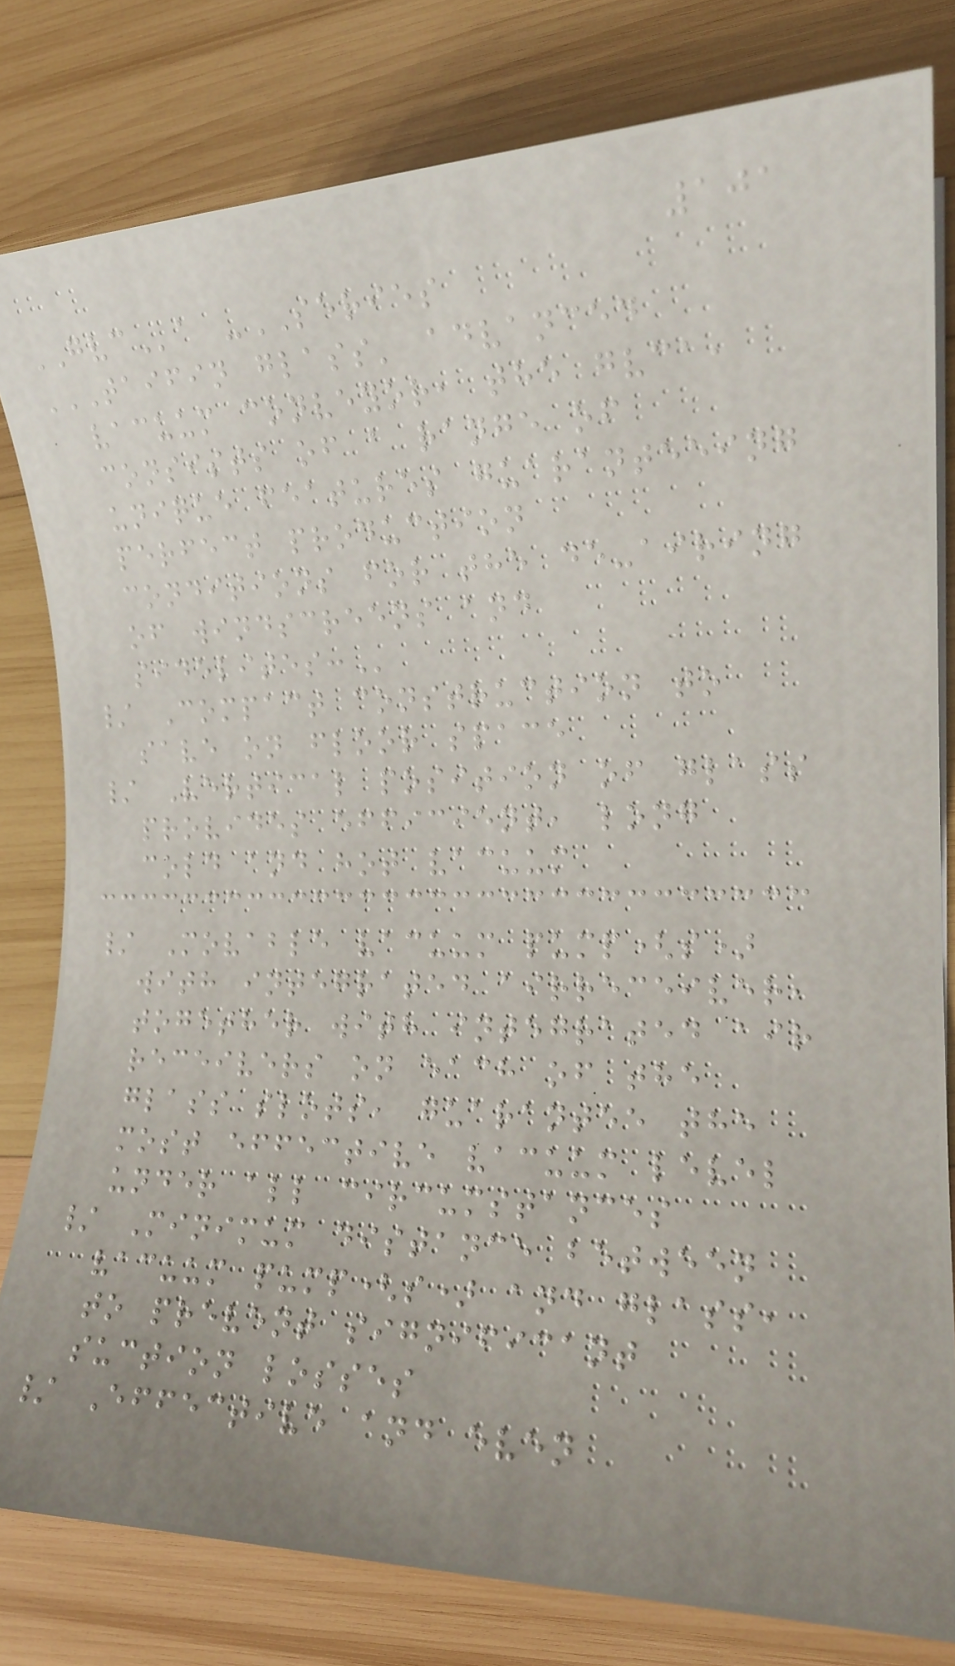101
GVCa -SERIES
TAIFIN GLASS' ADVANCED
VACUUM CONVEYOR, THE GVCA,
CONSISTS OF A RANGE OF
UNIQUE FEATURES GUARANTEEING
PERFECT PRODUCTION
CONDITIONS FOR THE DE-AIRING
OF WINDSCREENS AND
SIDELITES:
/ Compact construction to
save on floor space
/ Vertical position of glass
provides efficient, long
cold and hot vacuum
/ Movable vacuum pump(s)
with integrated airreceiver,
together with integrated air
receivers on each of the
glass slots, guarantee the
most effective vacuum level
under all circumstances
/ Minimum distance between
vacuum pump(s) and glass,
to prevent significant
suction losses
/ Effective and even
